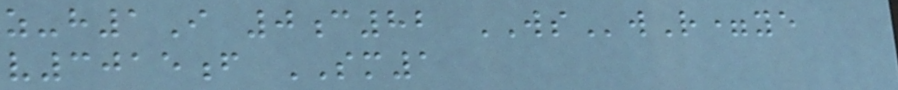z-h1I 0c82 WSwR=ye
v3015f SM1
